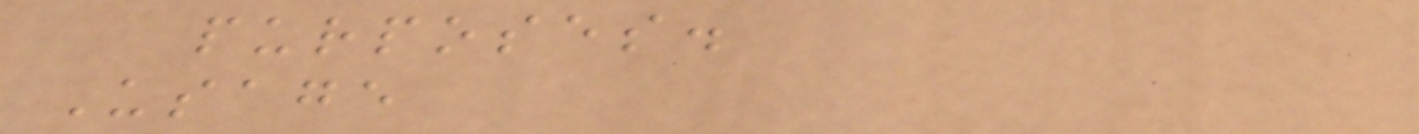purposes.
Usage
